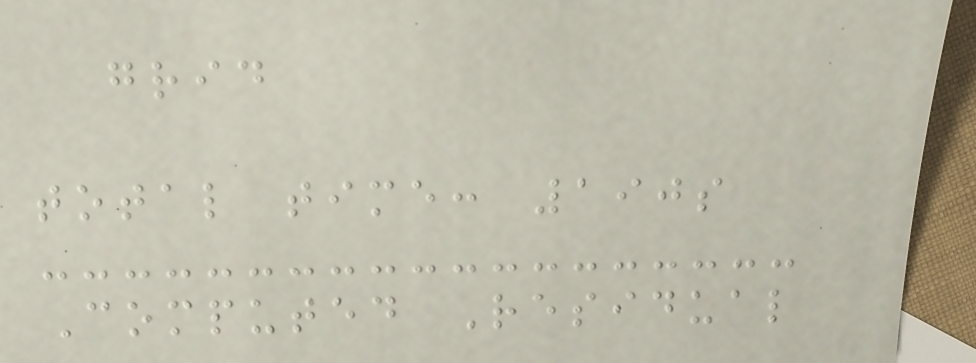grid
total time: 190s
Computed Residual
